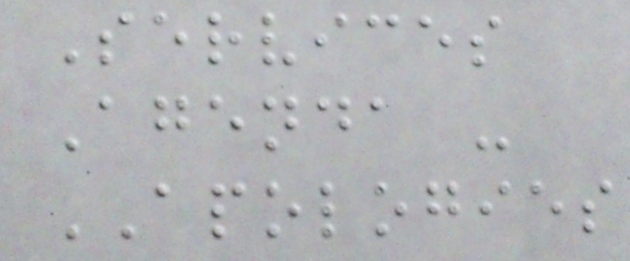Services
Agenda -
APOLOGIES
